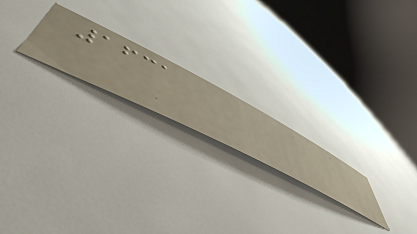1631
